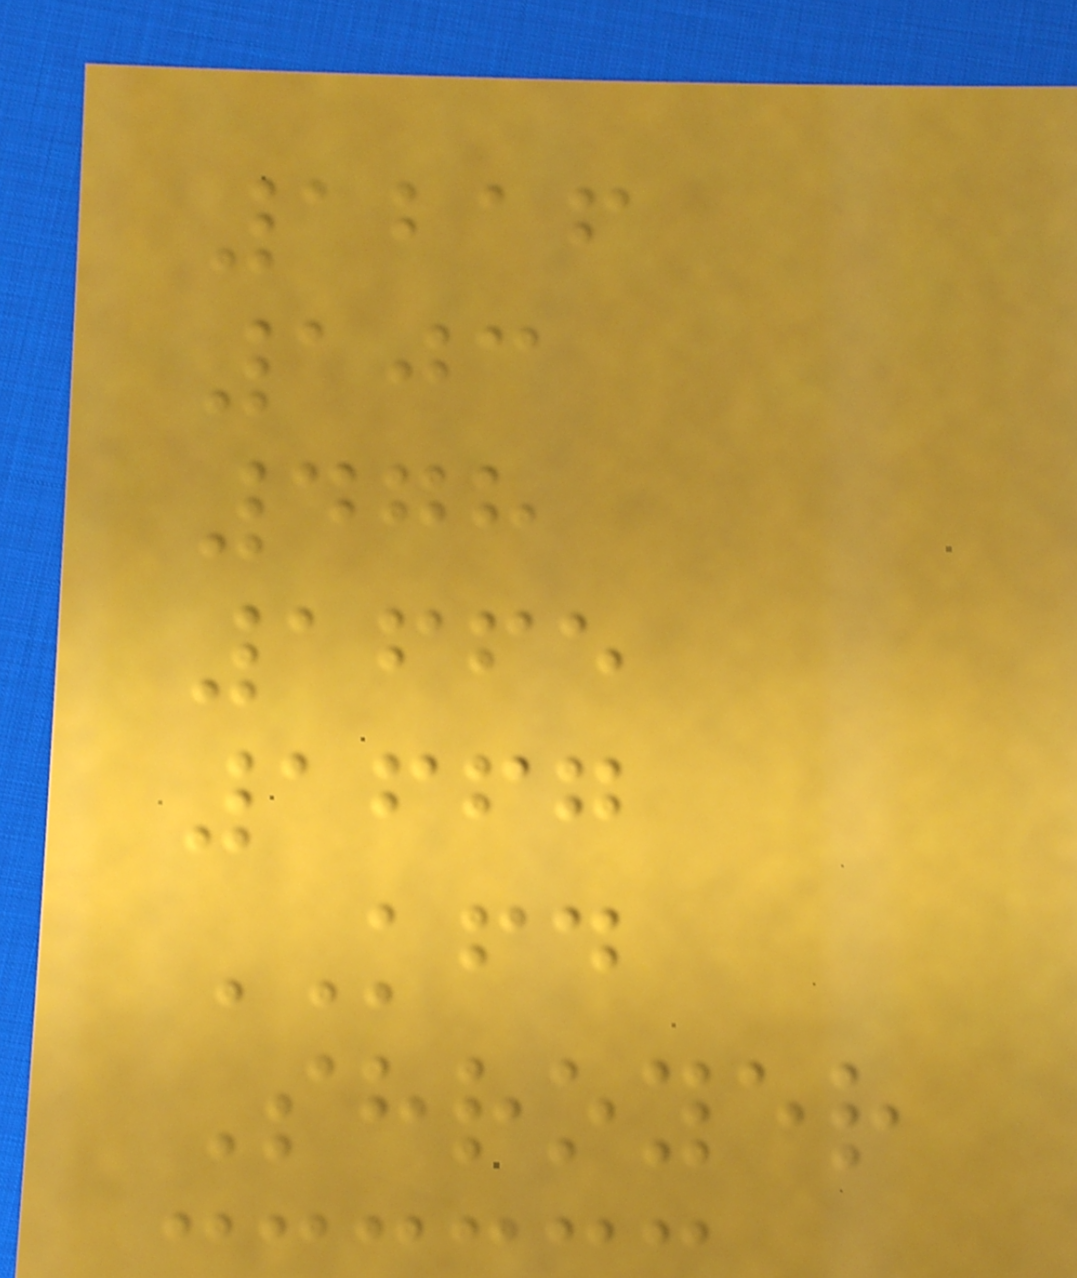1216
103
478
1665
1667
KFD
Shroyer
